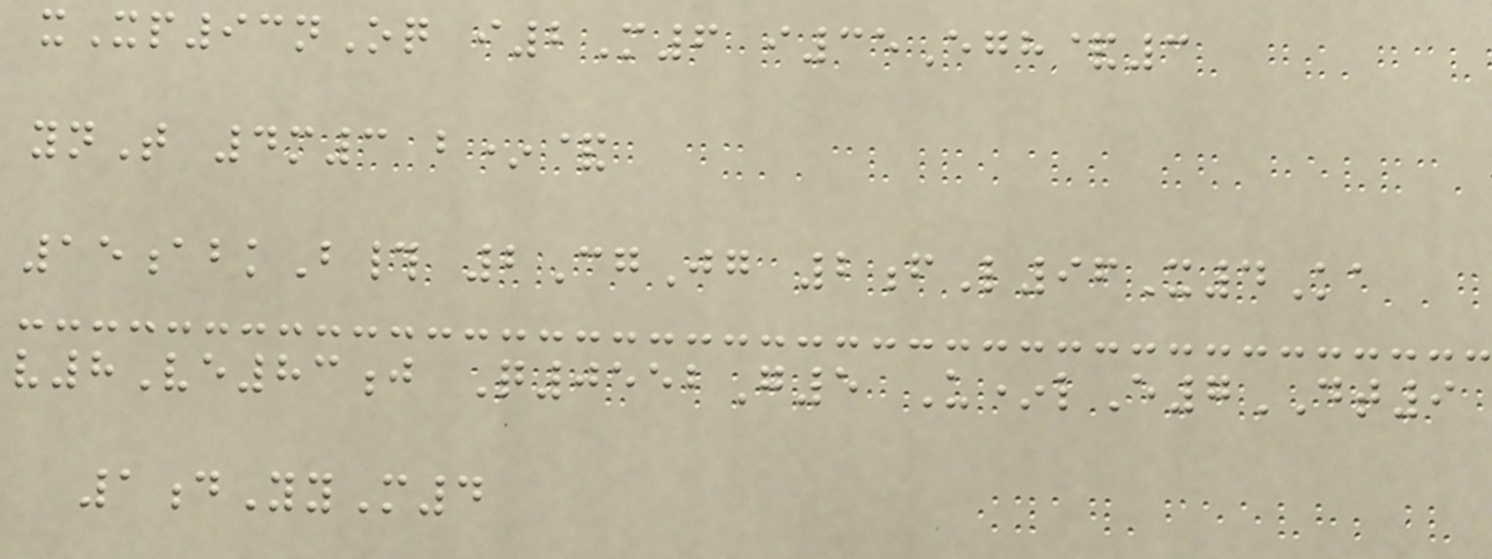xXp93nOq i2M6 i35Egh&3
ynT 4m3 b*&
15abkB# 2CgJg 2fL96X4Ka
v8Ve83j Q0552G5 U*lE7DT9
1dYyM4
